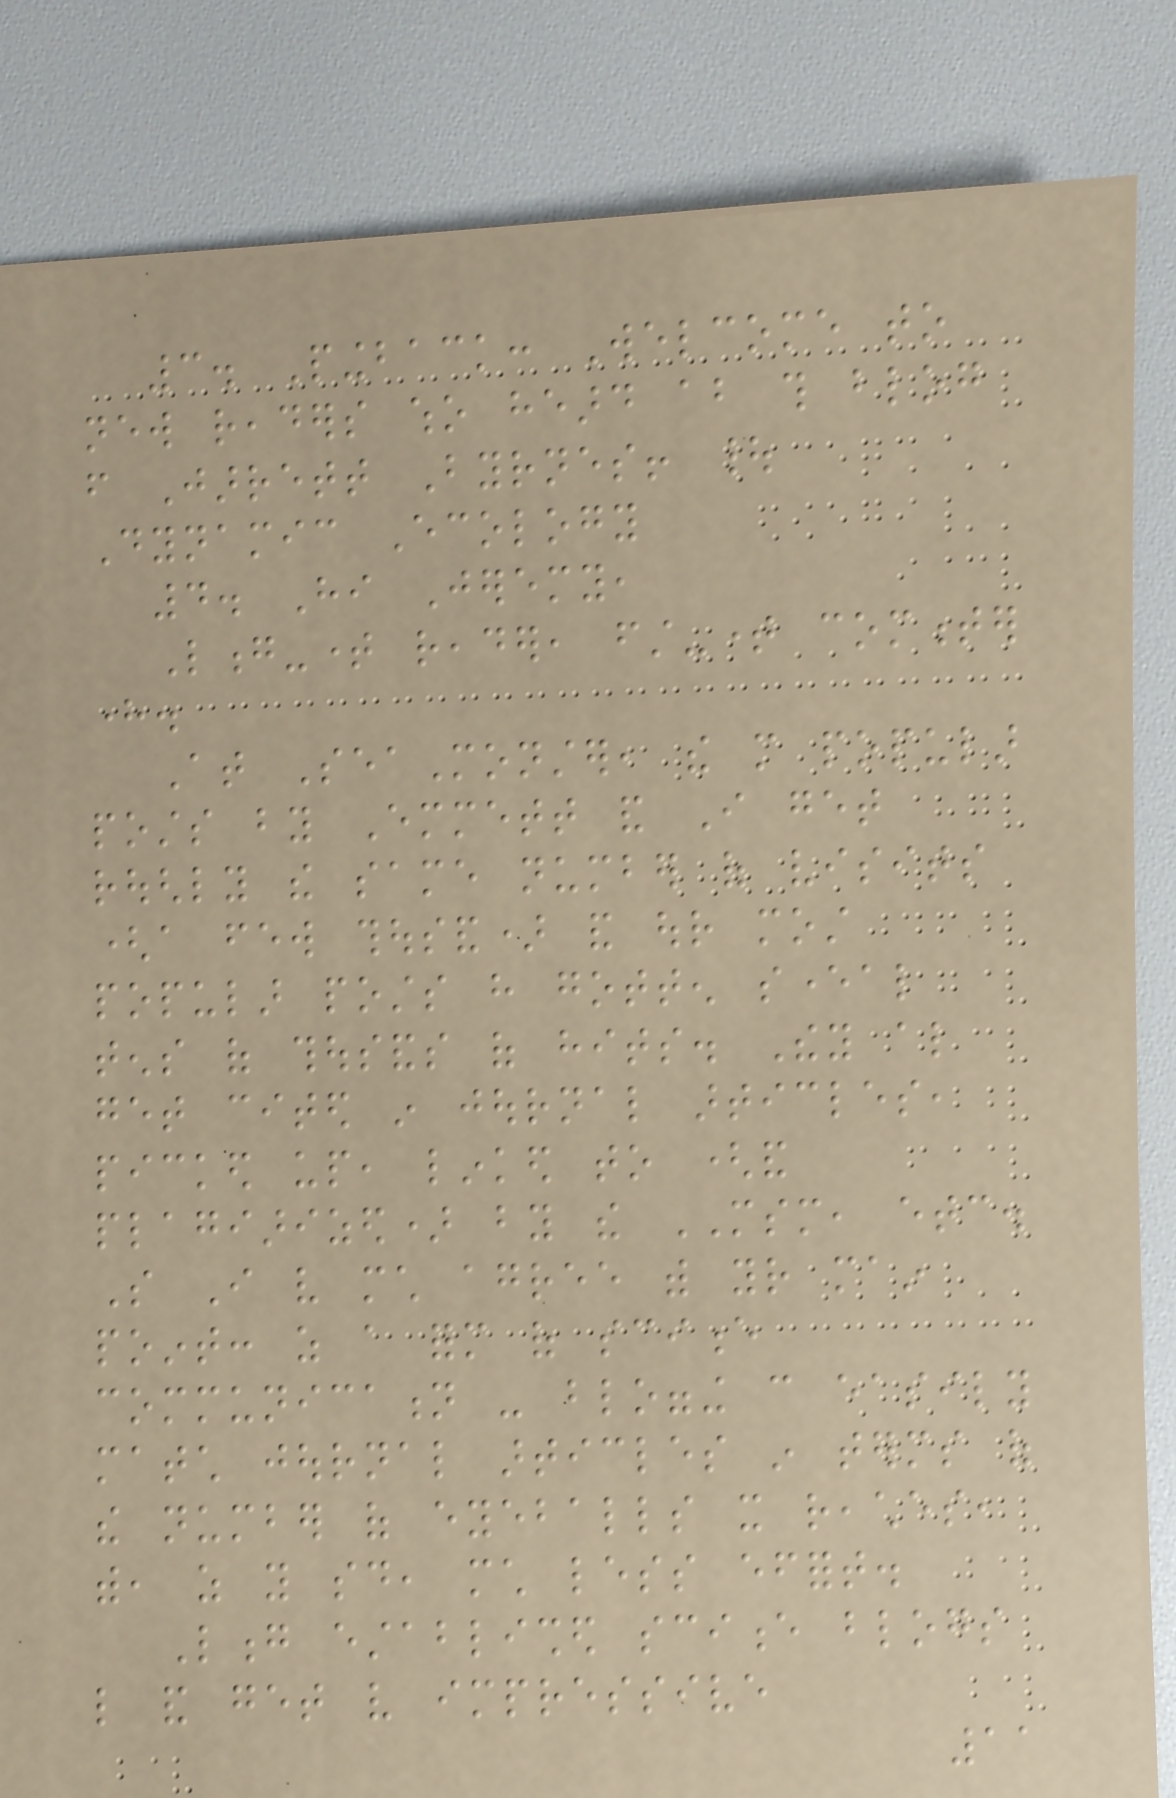3. Pingback: Welcome to
new readers who heard about this blog
from Jarrett Byrnes! |
Dynamic Ecology
4. Hi Jeremy,
Long-time reader, first-time commenter
here.
At SeaMonster, the more popular
posts by Emmett and I get
roughly the same number of visits
(a few thousand) and our most
popular posts have gotten several
tens of thousands of hits. They also
get cited in journal articles,
picked up, linked to (and
plagiarized) by the MSM, etc.
So I very much agree with your main
point: as a form of science
communication - blogging can easily
match journal articles in terms of
the number of eyeballs it reaches,
with, as you said, much less effort.
Long established science blogs
like and get very impressive
11
